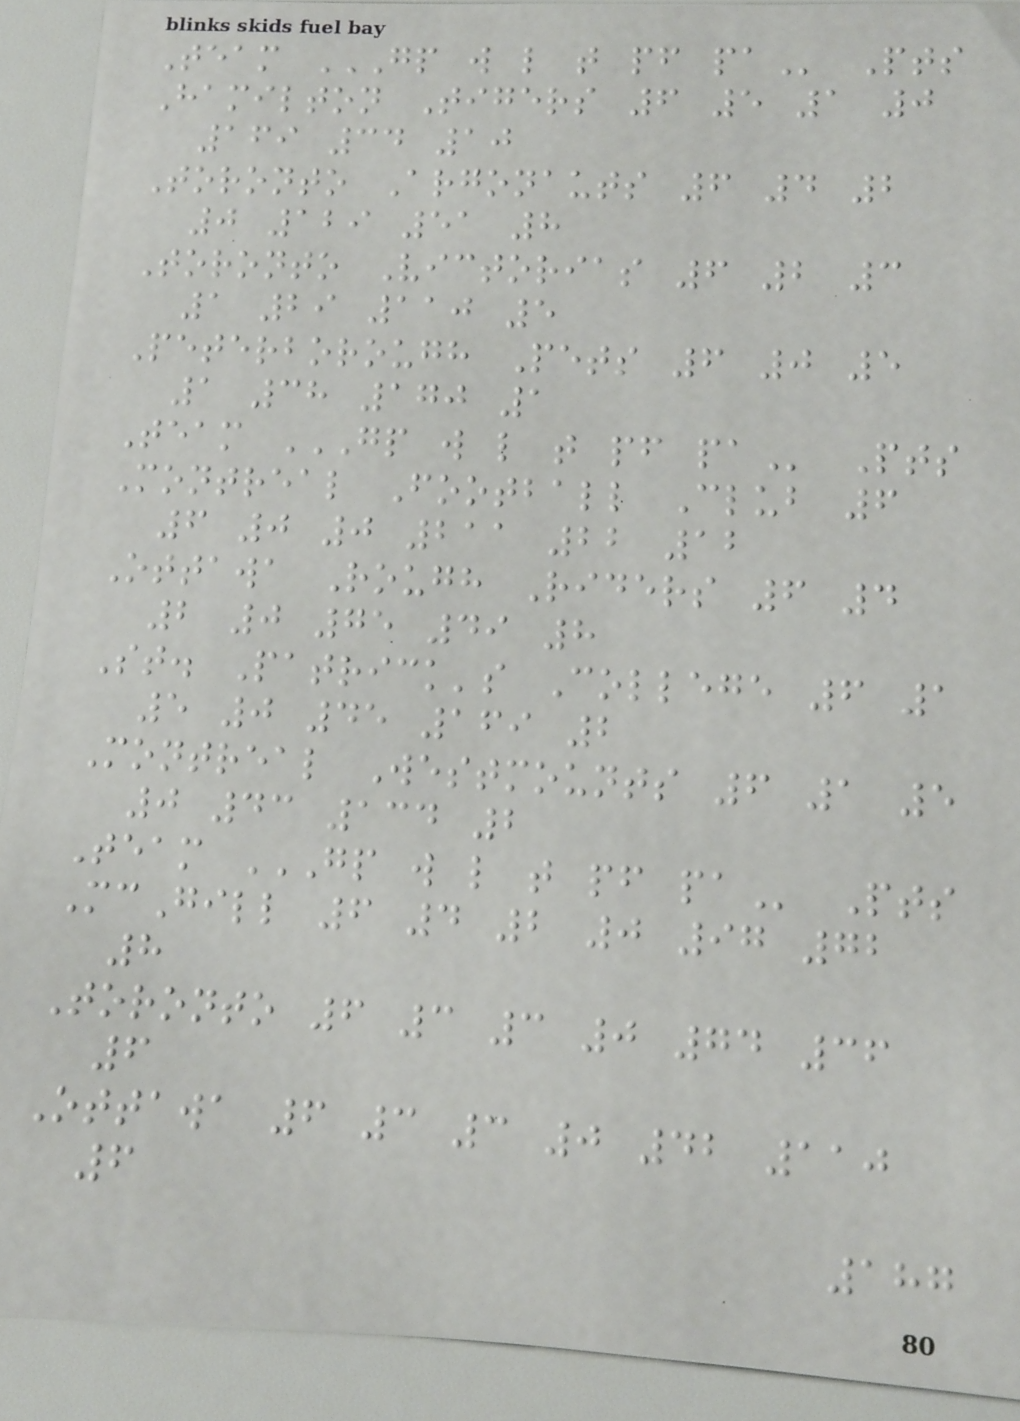Team GP W L T PF PA Pts
Hamilton Tigers 6 5 1 0
169 34 10
Toronto Argonauts 6 4 2
0 129 51 8
Toronto Victorias 6 2 3
1 29 110 5
Peterborough Pets 6 0 5
1 38 170 1
Team GP W L T PF PA Pts
Montreal Football Club 6
6 0 0 211 22 12
Ottawa Rough Riders 6 4
2 0 75 49 8
St. Patrick's College 6 1
5 0 45 169 2
Montreal Westmounts 6 1 5
0 43 134 2
Team GP W L T PF PA Pts
McGill 6 4 2 0 97 72
8
Toronto 6 3 3 0 74 36
6
Ottawa 6 3 3 0 42 110
6
187
